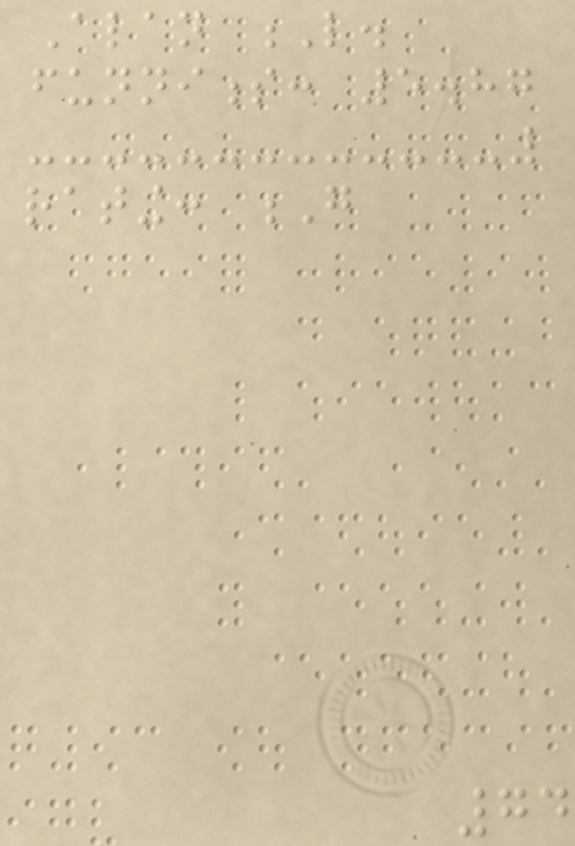Alan L.
funniness: 5.87
rating: G
74
